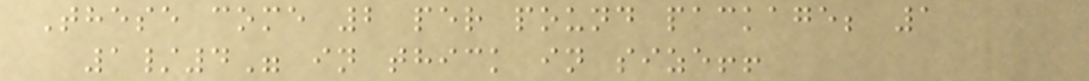These come 2 per pound package; 1
1/4" in thick in size!!
